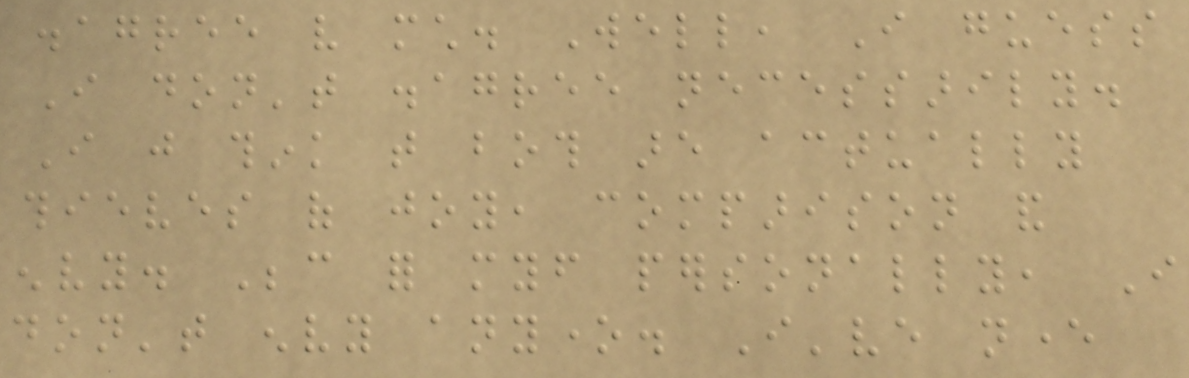disagree very much. Well, I guess
I don't disagree necessarily.
I just think that both are actually
thieves of joy, comparison and
envy. Because for myself personally, I
don't envy anyone. I've never
